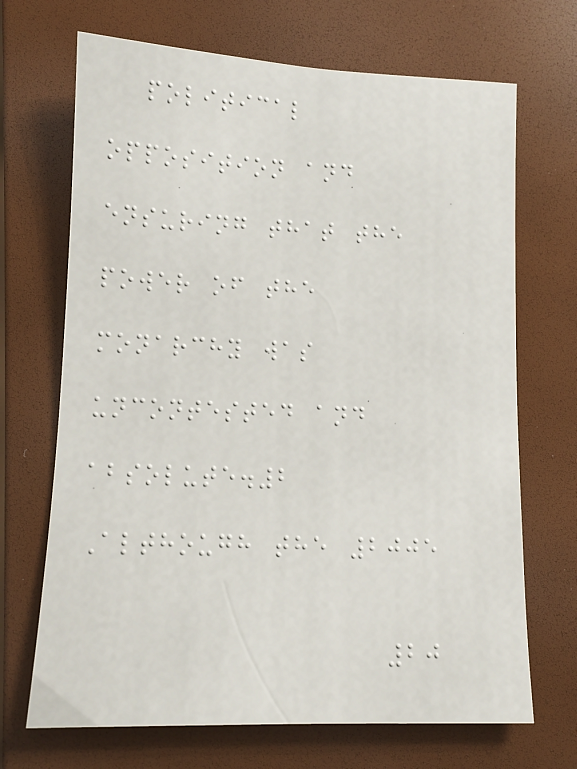political
opposition and
ensuring that the
power of the
monarchy was
uncontested and
absolute.2
Although the 2005
20
